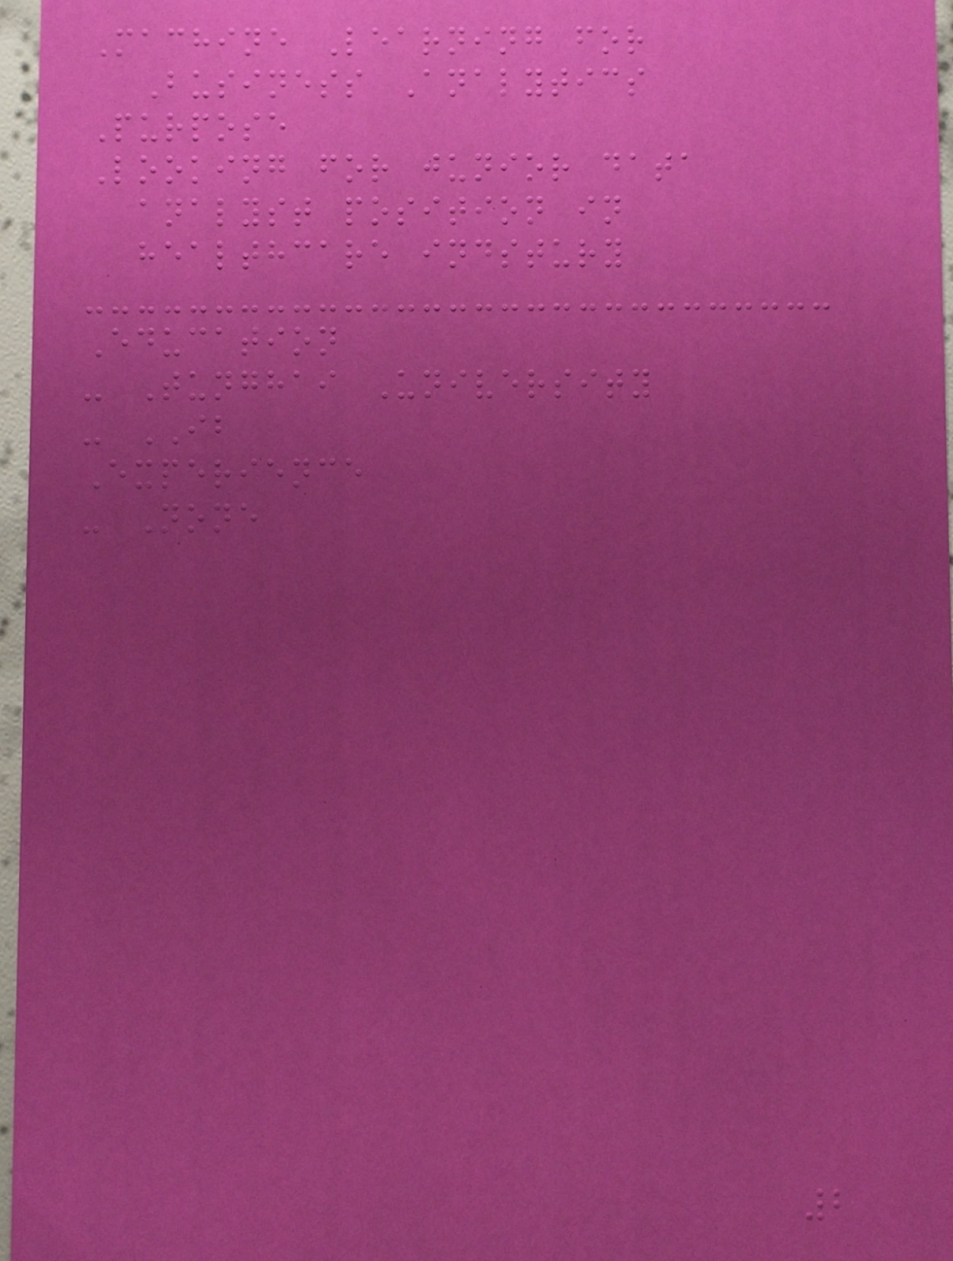Machine Learning for
Business Analytics
Purpose
Looking for junior data
analyst position in
healthcare indstury
Education
- Tunghai University
- IB
Experience
- None
2
